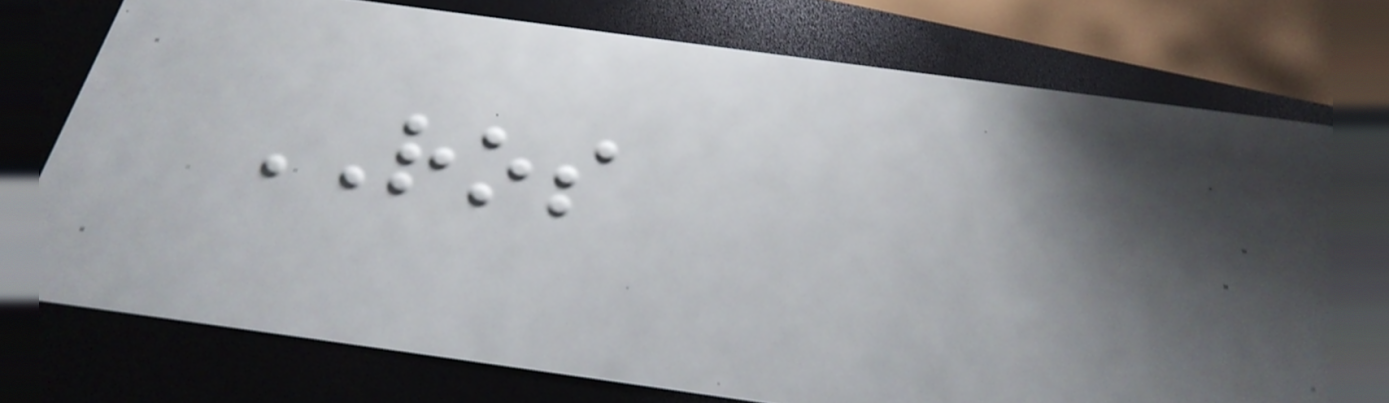ROS
